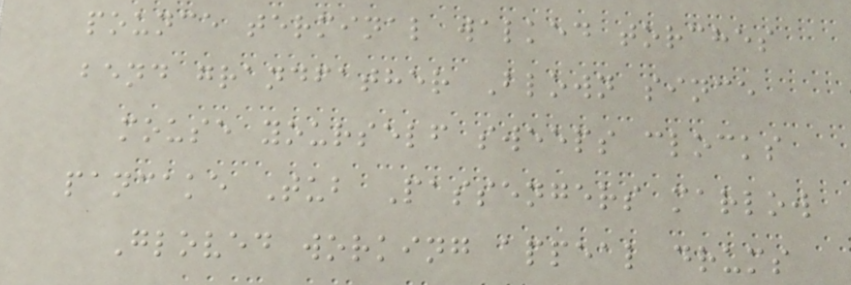pounce terminal walked torches
bend grandfather Blown since
mouse yourself sweeps clocks
pancake Tub Passengers marlow
Gloved working appeal drums
